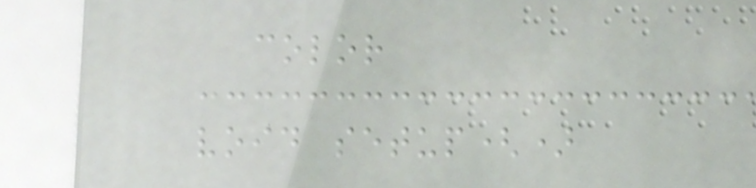color
void setup()
